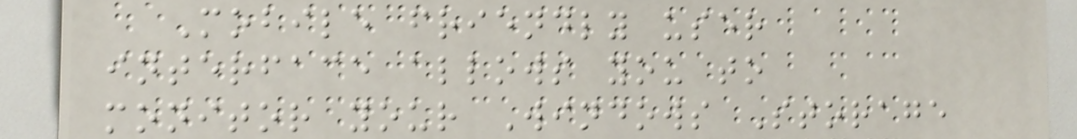Mobile friendly user
interface allows you to
monitor your Windows Storage
